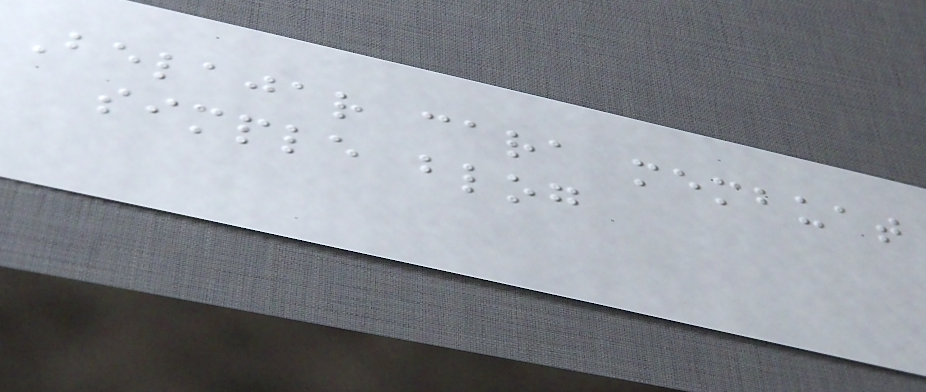Belajar cara membuat
simple blog
